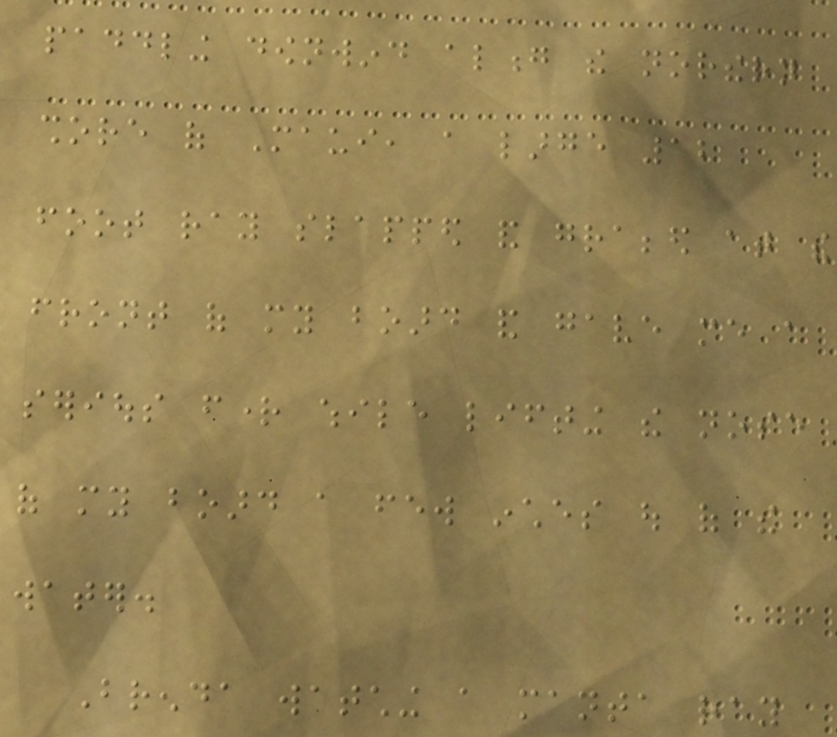paddling downwind along the northern
shore of Maui, a large 12
foot ray slapped and grabbed at the
front of my board and gave me a
serious fright while lifting the nose
of my board a few inches out of the
water.
Brenda watching a manta ray
